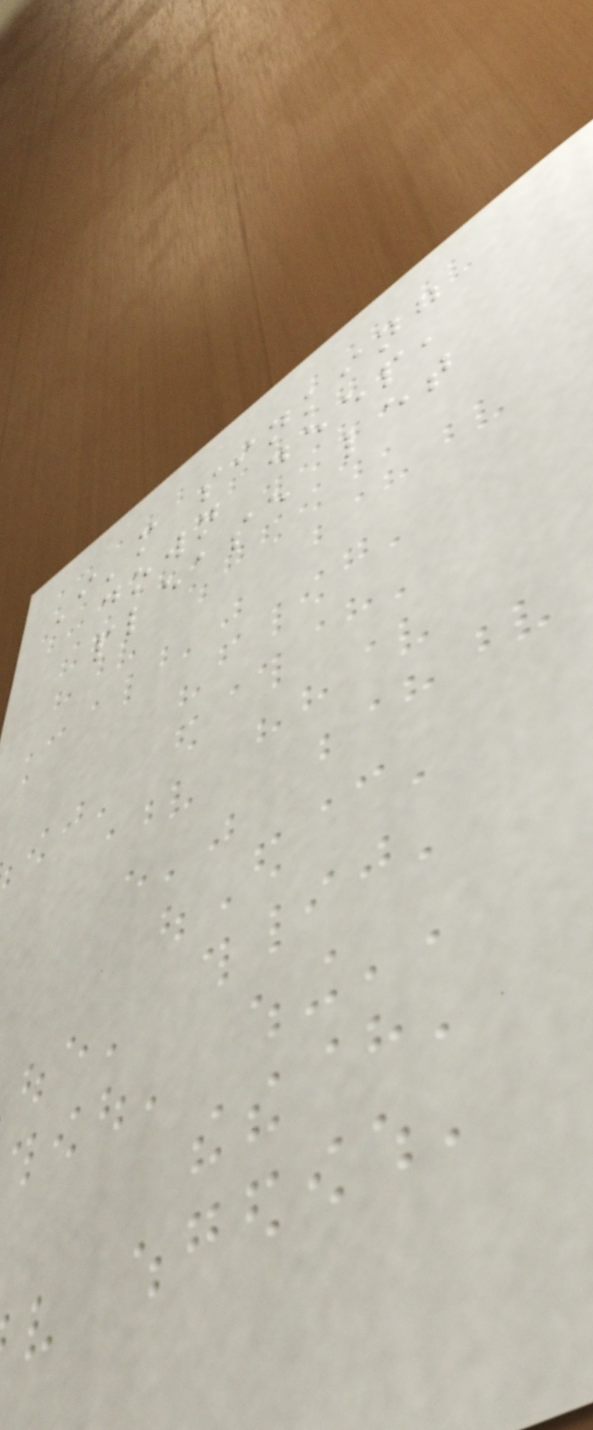I'm sinking
down deep,
please let
